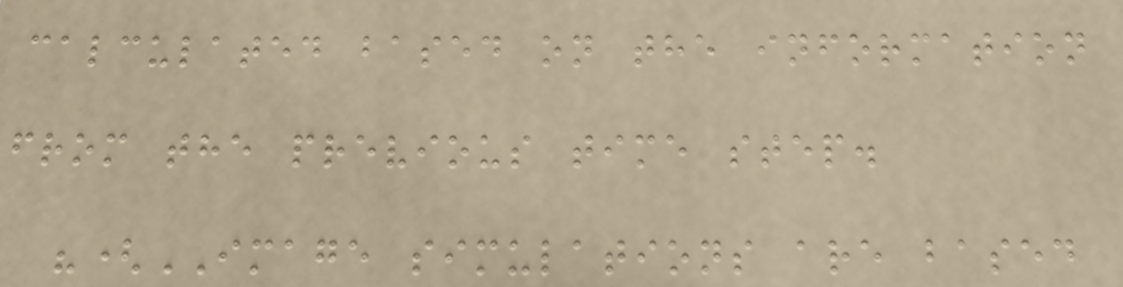calculated based on the information
from the previous time step.
"(IMAGE simulations are based
